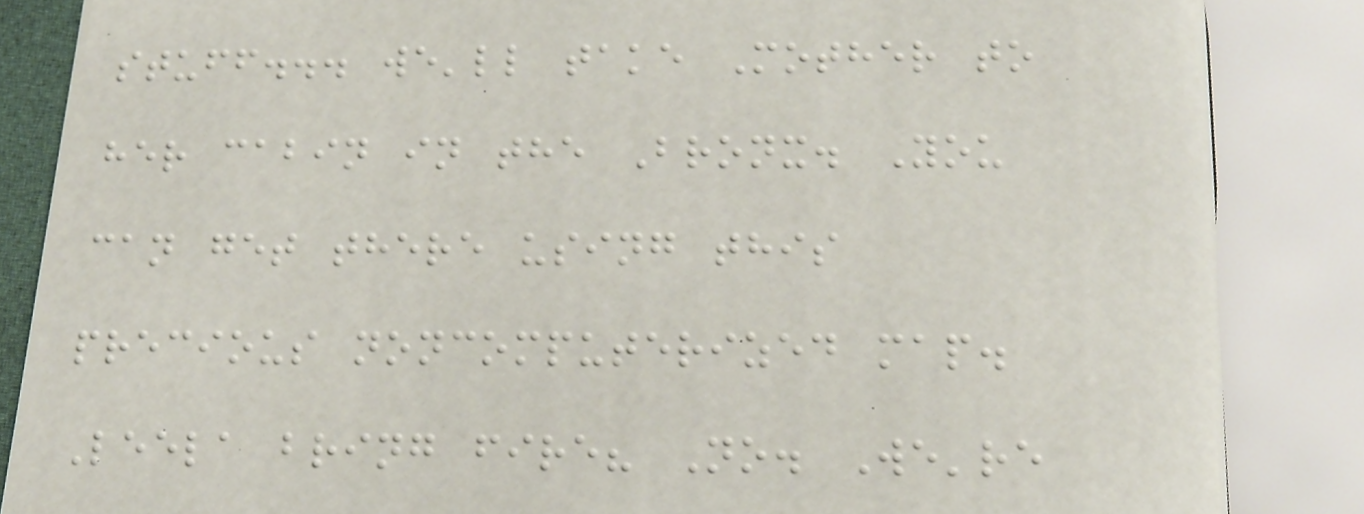stuff... we'll take Mother to
her cabin in the Bronx. You
can get there using this
precious noncomputerized map.
Leela bring fire? No. We're
